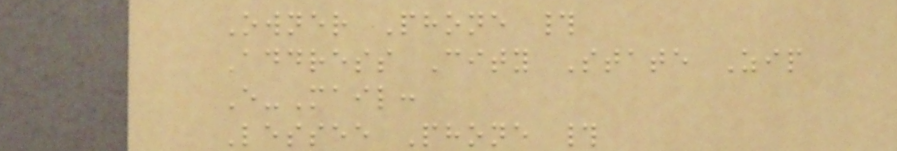Owner Phone #
Address City State Zip
E-Mail:
Lessee Phone #
